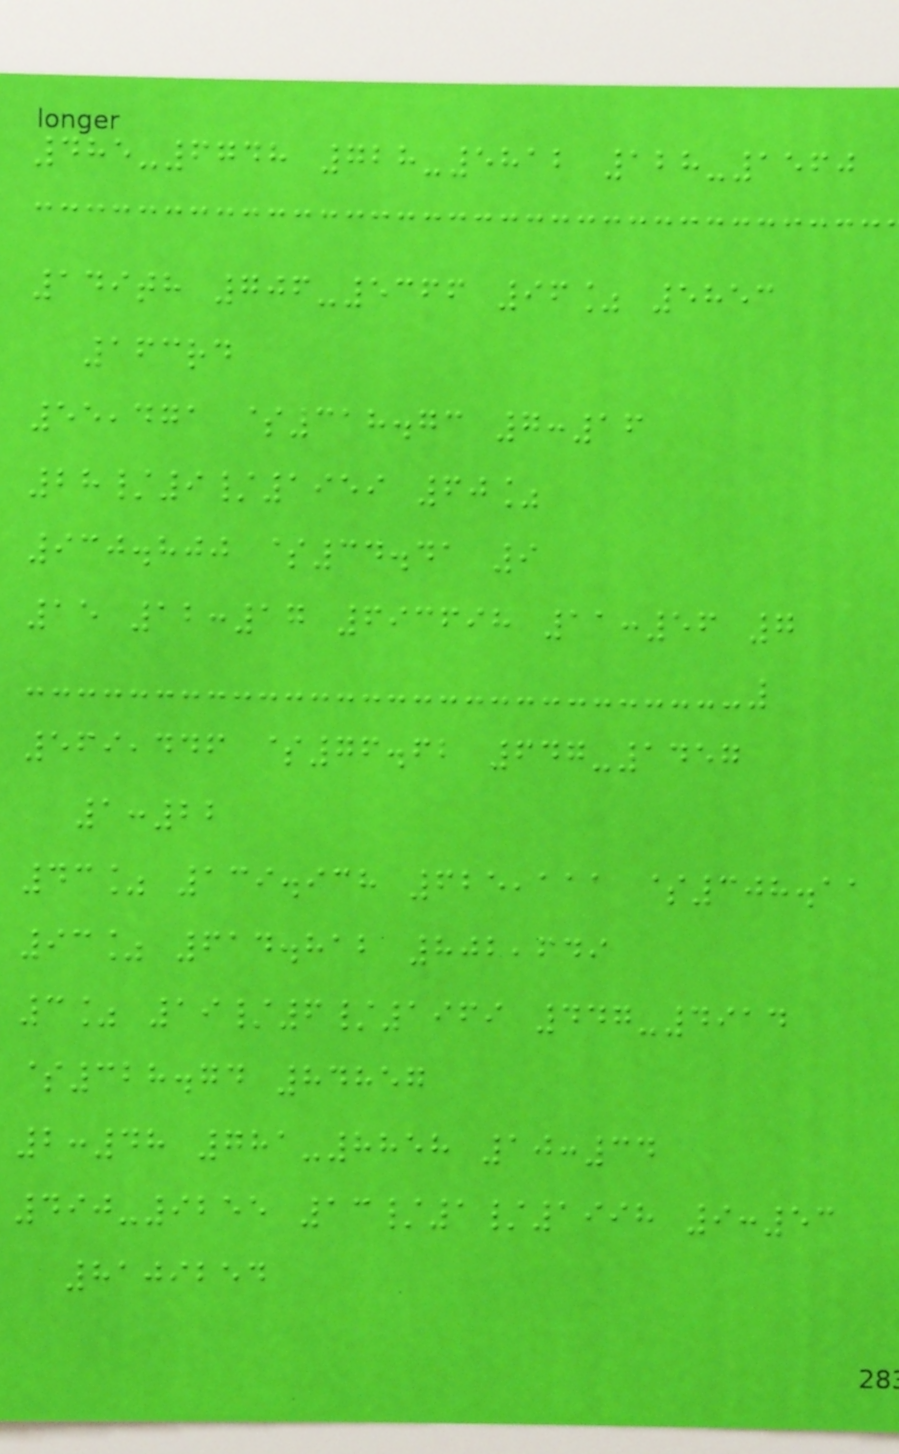485-6748 728-5812 128-1560
149th 706-5366 96% 5853
163rd
55,471 $318.73 7:16
28/9/1959 60%
930.800 $34.41 9
15 12:17 693698 11:56 7
569,446 $76.62 647-1457
1:22
43% 139.938 625,111 $308.11
93% 614.812 802,649
3% 19/6/1969 447-4914
$328.74 84857
2:48 781-8858 10:34
490-9255 13/1/1998 9:53
8109254
